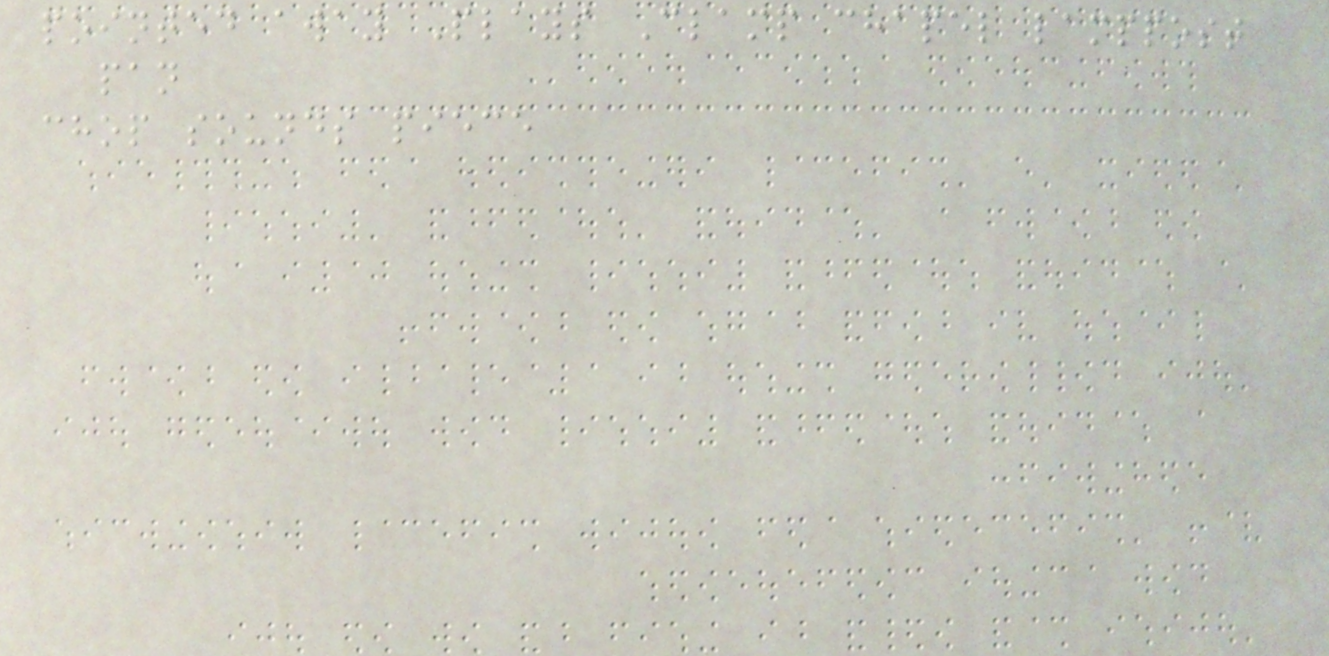pointed away Plays Clamp chapel lamppost
pan
chop sounds piece
